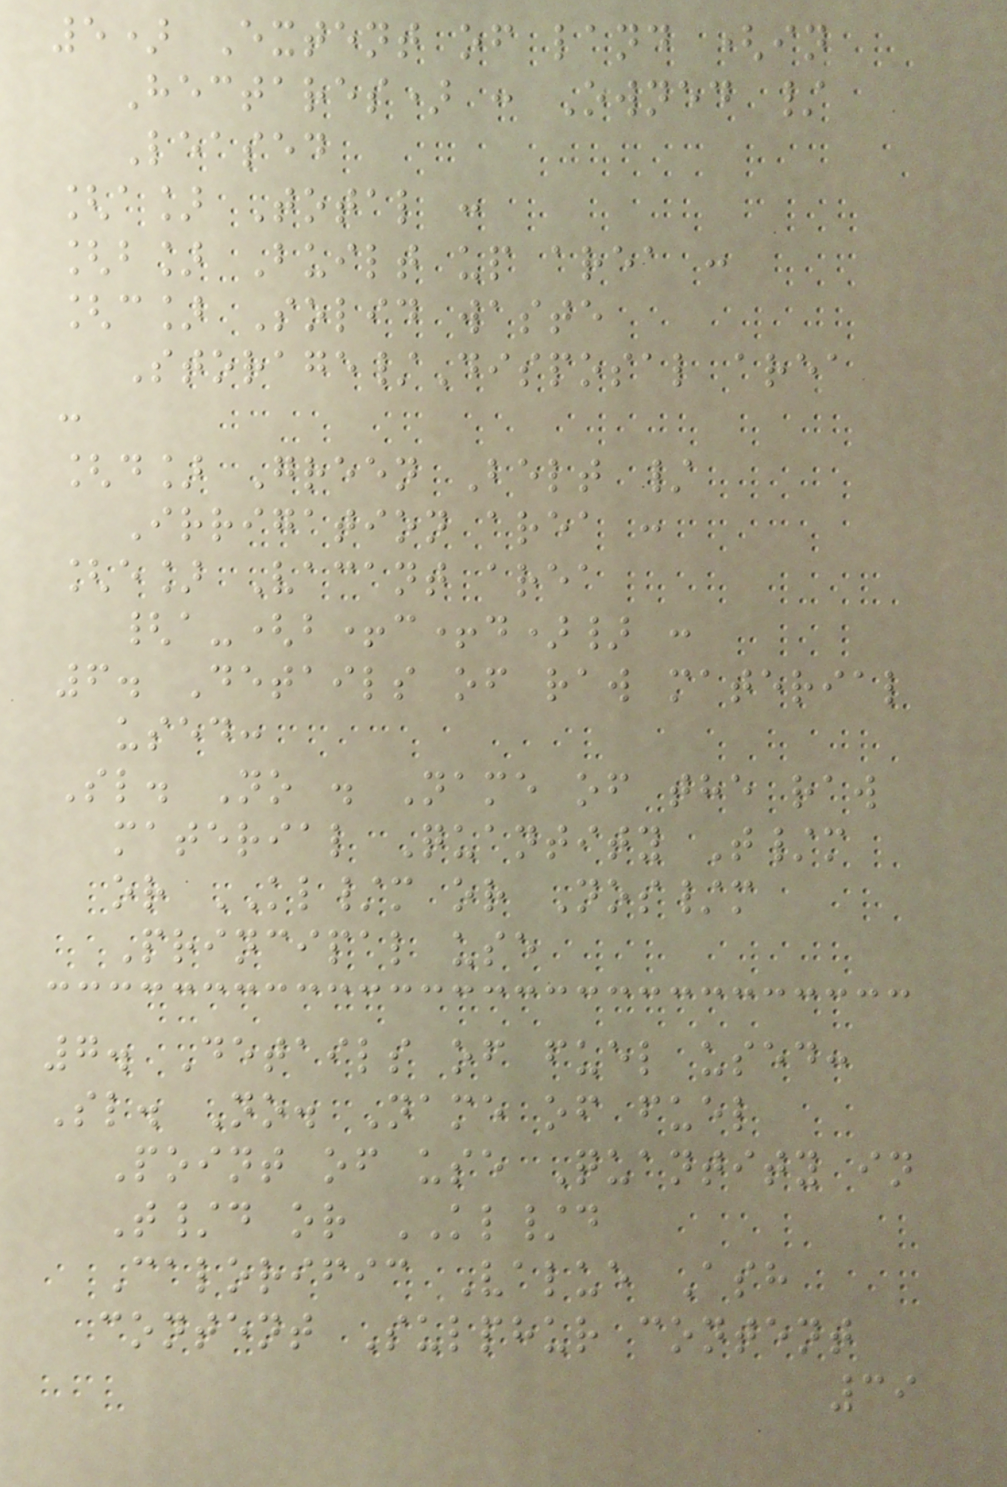5) Extent of land (in
Hectares) : Owned /
Leased
[a] Total :
[b] Built up area :
[c] Solid waste
Storage/Disposal area
:
[d] Green Belt /
Irrigation area :
[e] Vacant area
{a-(b+c+d)} :
6. Details of raw material
used:
Sl. No . Name of the raw
material Quantity T/m
or KL/m or Nos/m
Principal use
7. Details of fuel used:
Sl. No. Name of fuel
Point of use Quantity in
T/d or KL/d
Calorific Value Ash
content Sulphur content
39
